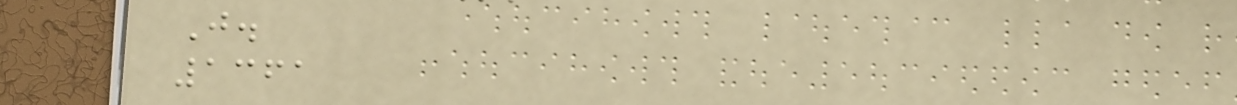J.
1361
